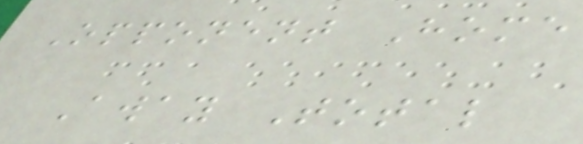Opponent Home
Away Total
